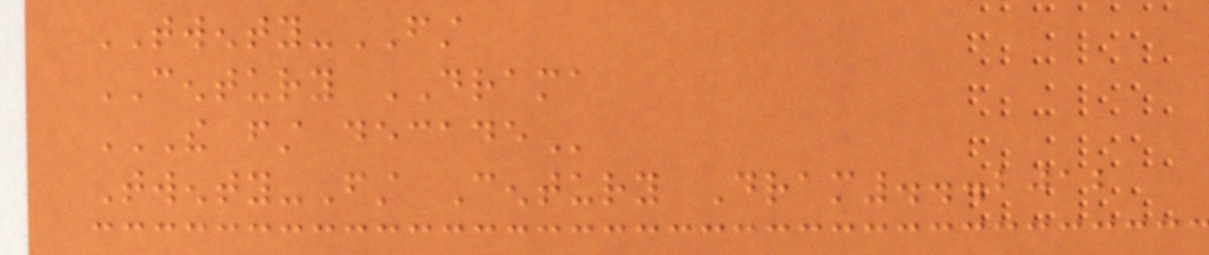TWENTY-FIRST
CENTURY DRAMA
THE FIRST DECADE
Twenty-First Century Dram...2012
